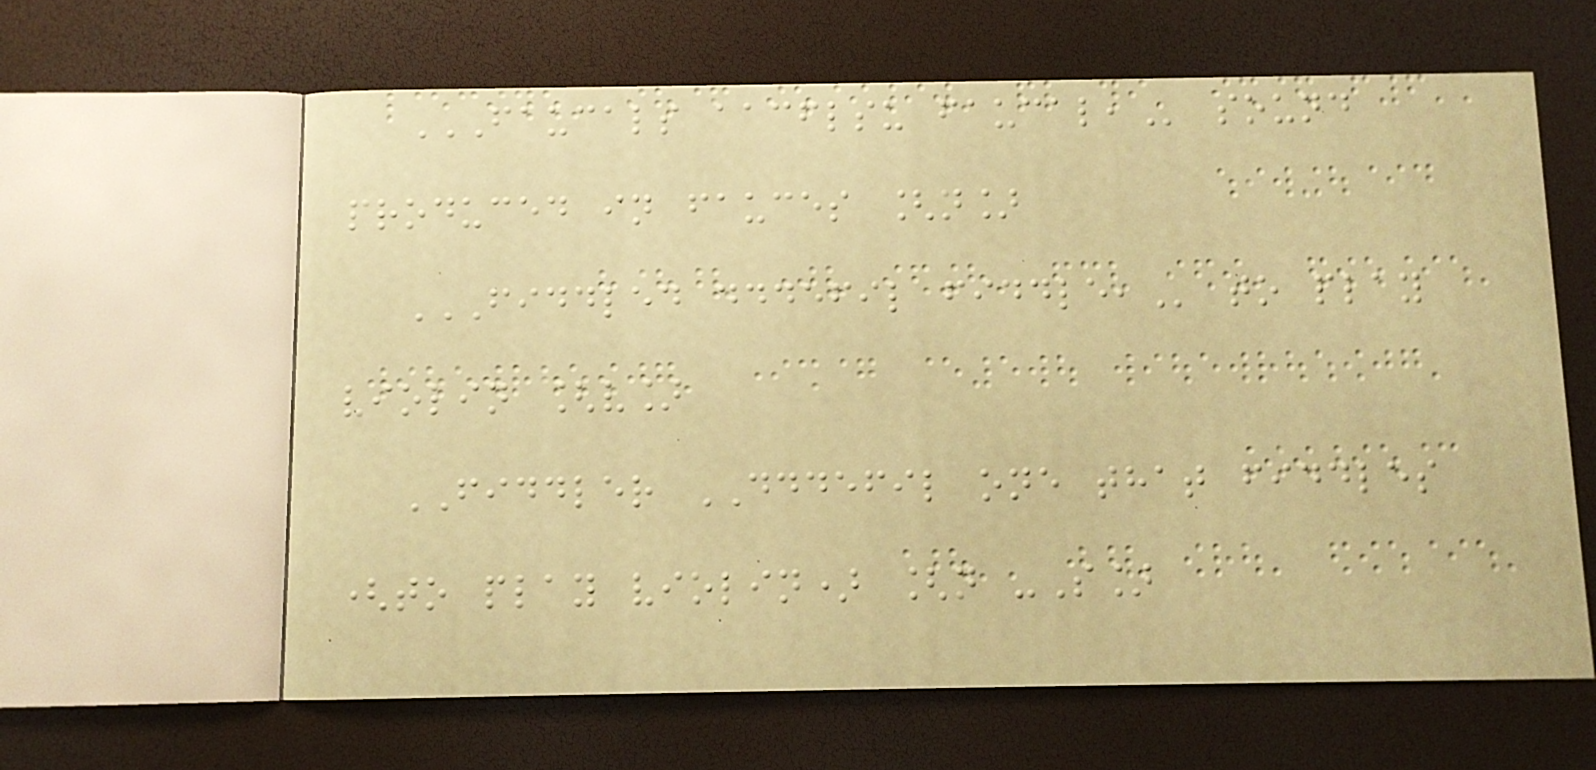FAUCALS AACFLSU FAUCAL, sound
produced in fauces [n]
FIDDLED DDDEFIL FIDDLE, to play
violin [v]
FIDDLER DDDEFIL one that fiddles
(to play violin) [n -S]
